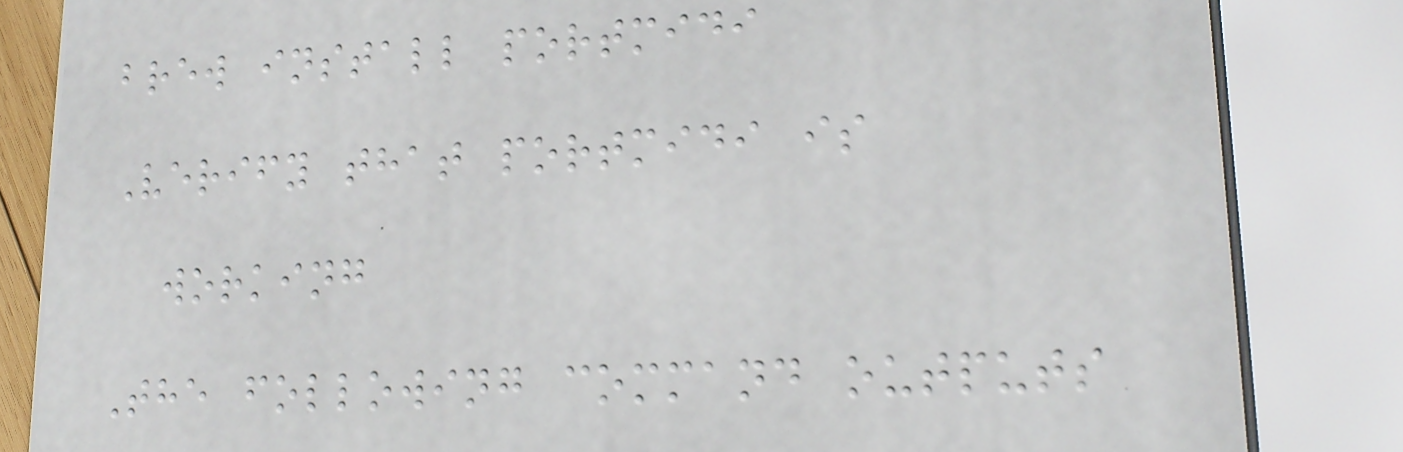brew install portmidi
Verify that portmidi is
working
The following command outputs
